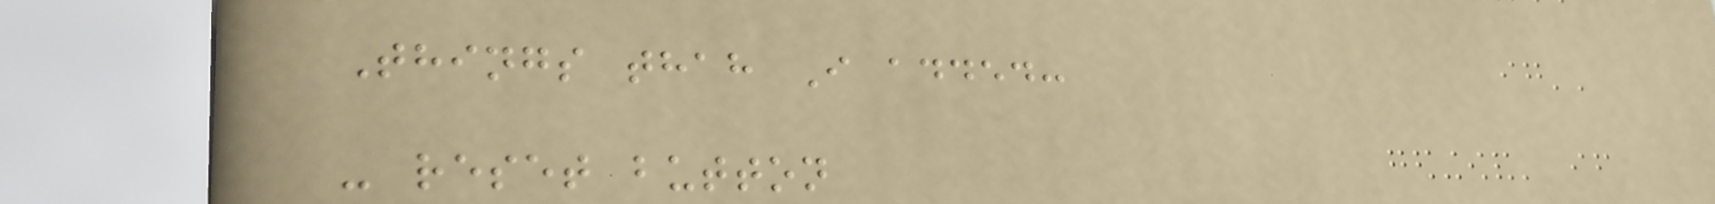Things thah I added:
- reset button
